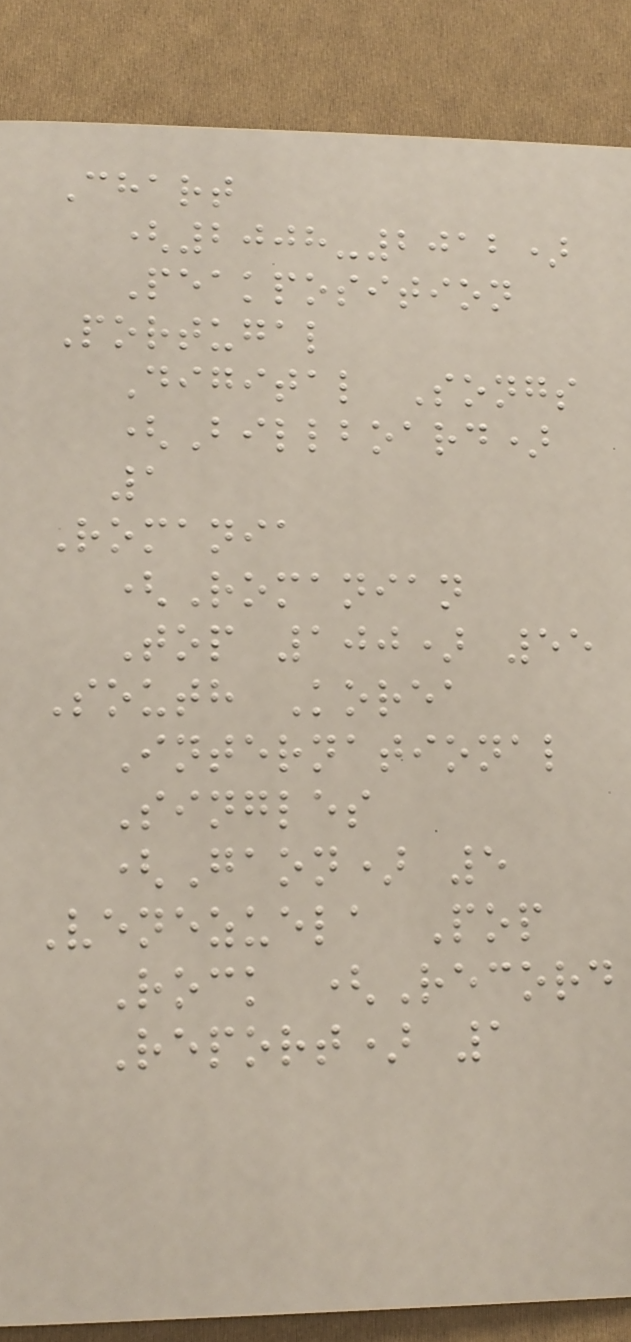Chart
(2008-2012)
Peakposition
Portugal
Digital Songs
(Billboard)
1
Romania
(Romanian
Top 100) 55
South Korea
International
Singles
(Gaon) 5
Venezuela Pop
Rock (Record
Report) 1
